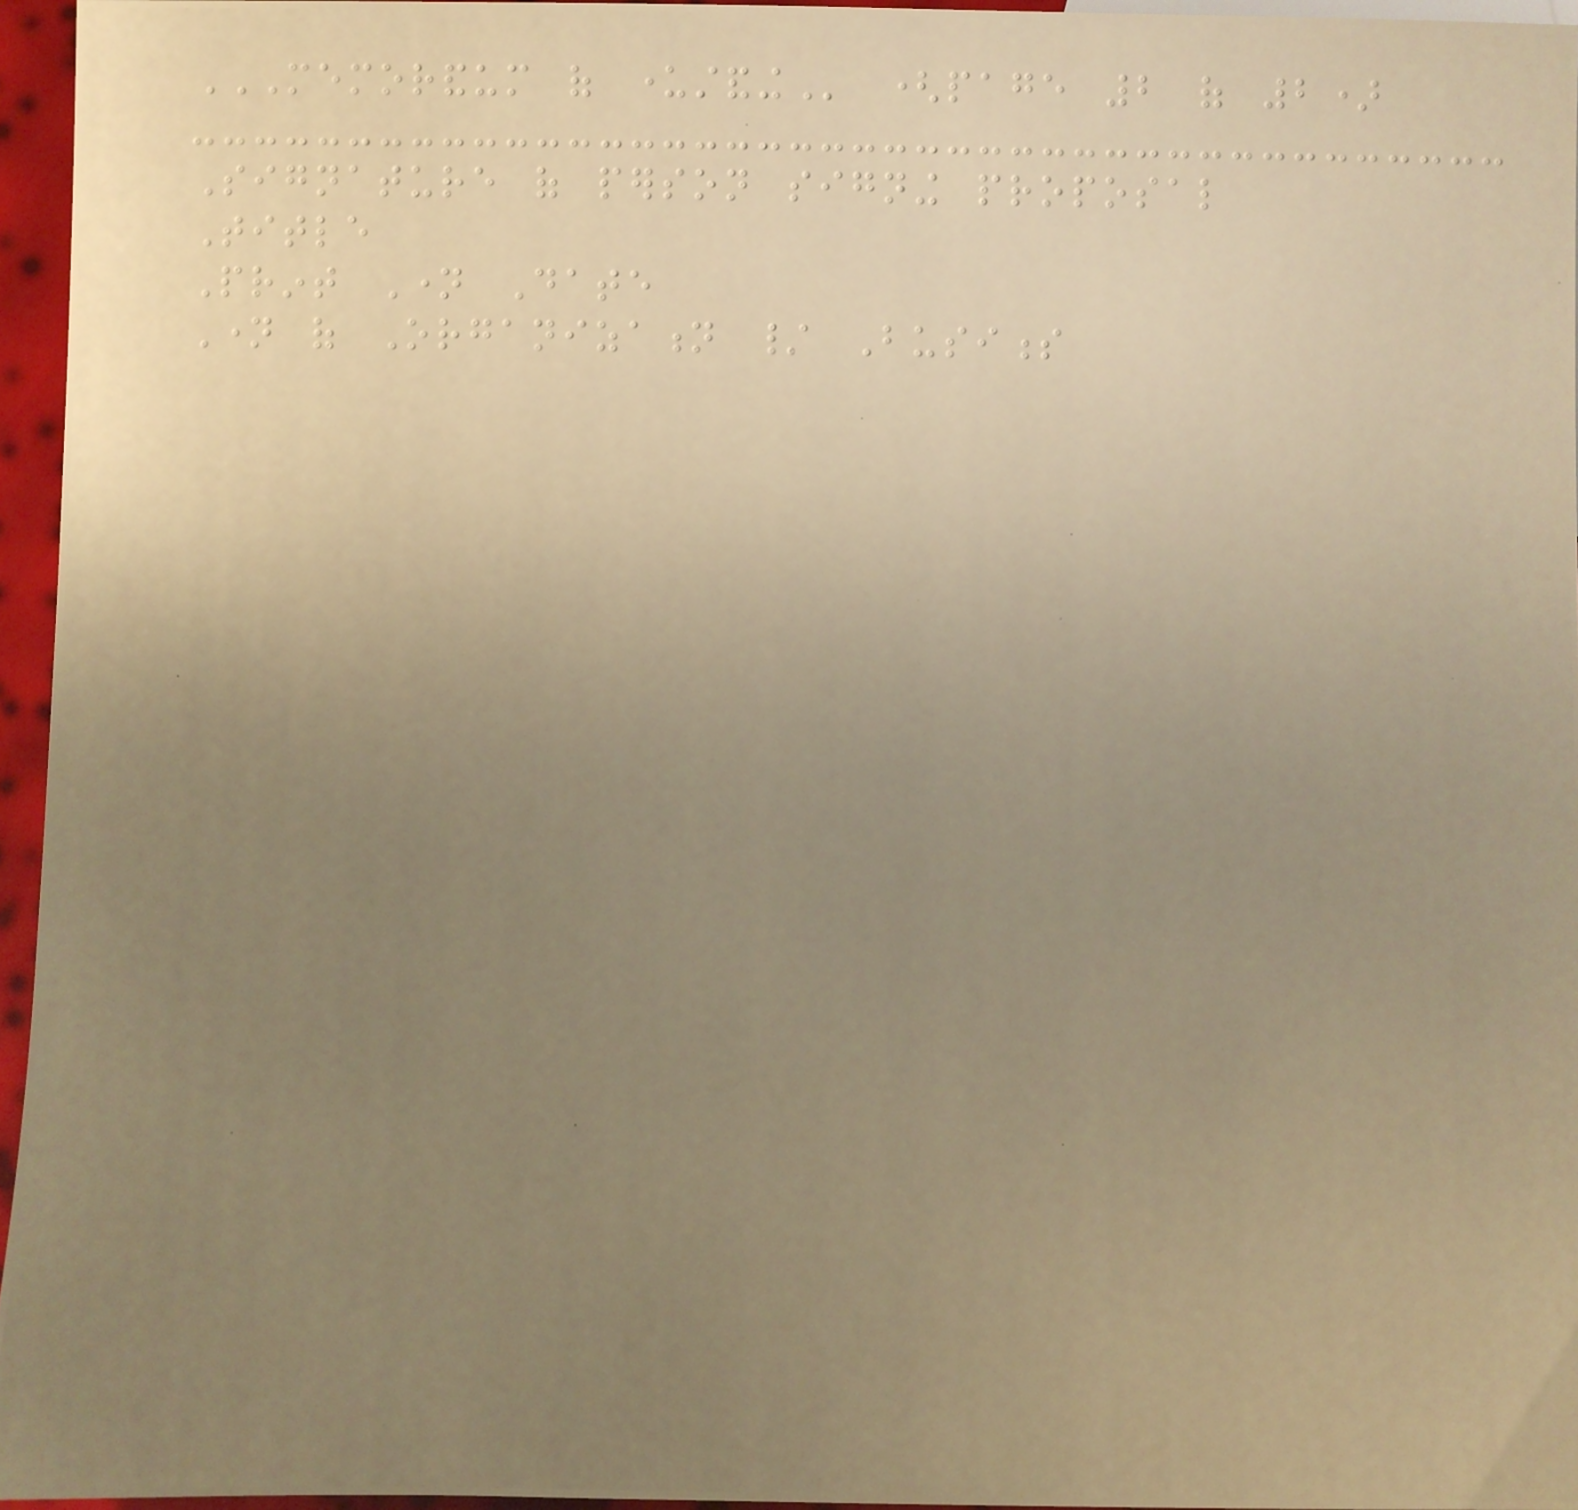MEMORANDUM OF UNDERSTANDING (page 2 of 2)
Signature of person signing proposal
Title
Print Name Date
Name of Organization / Business
